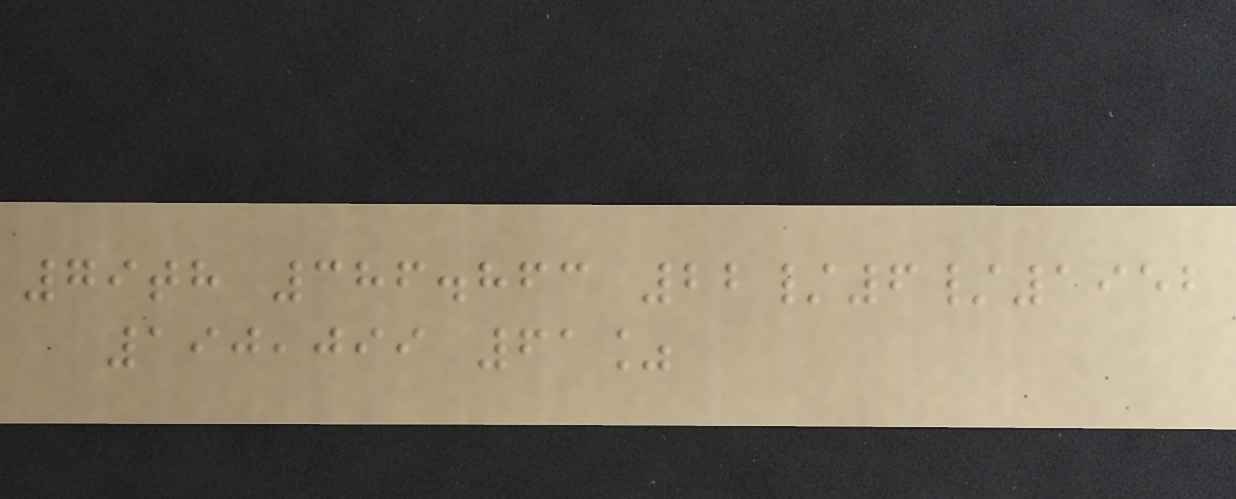79th 386.863 22/6/1952
190,099 61%
